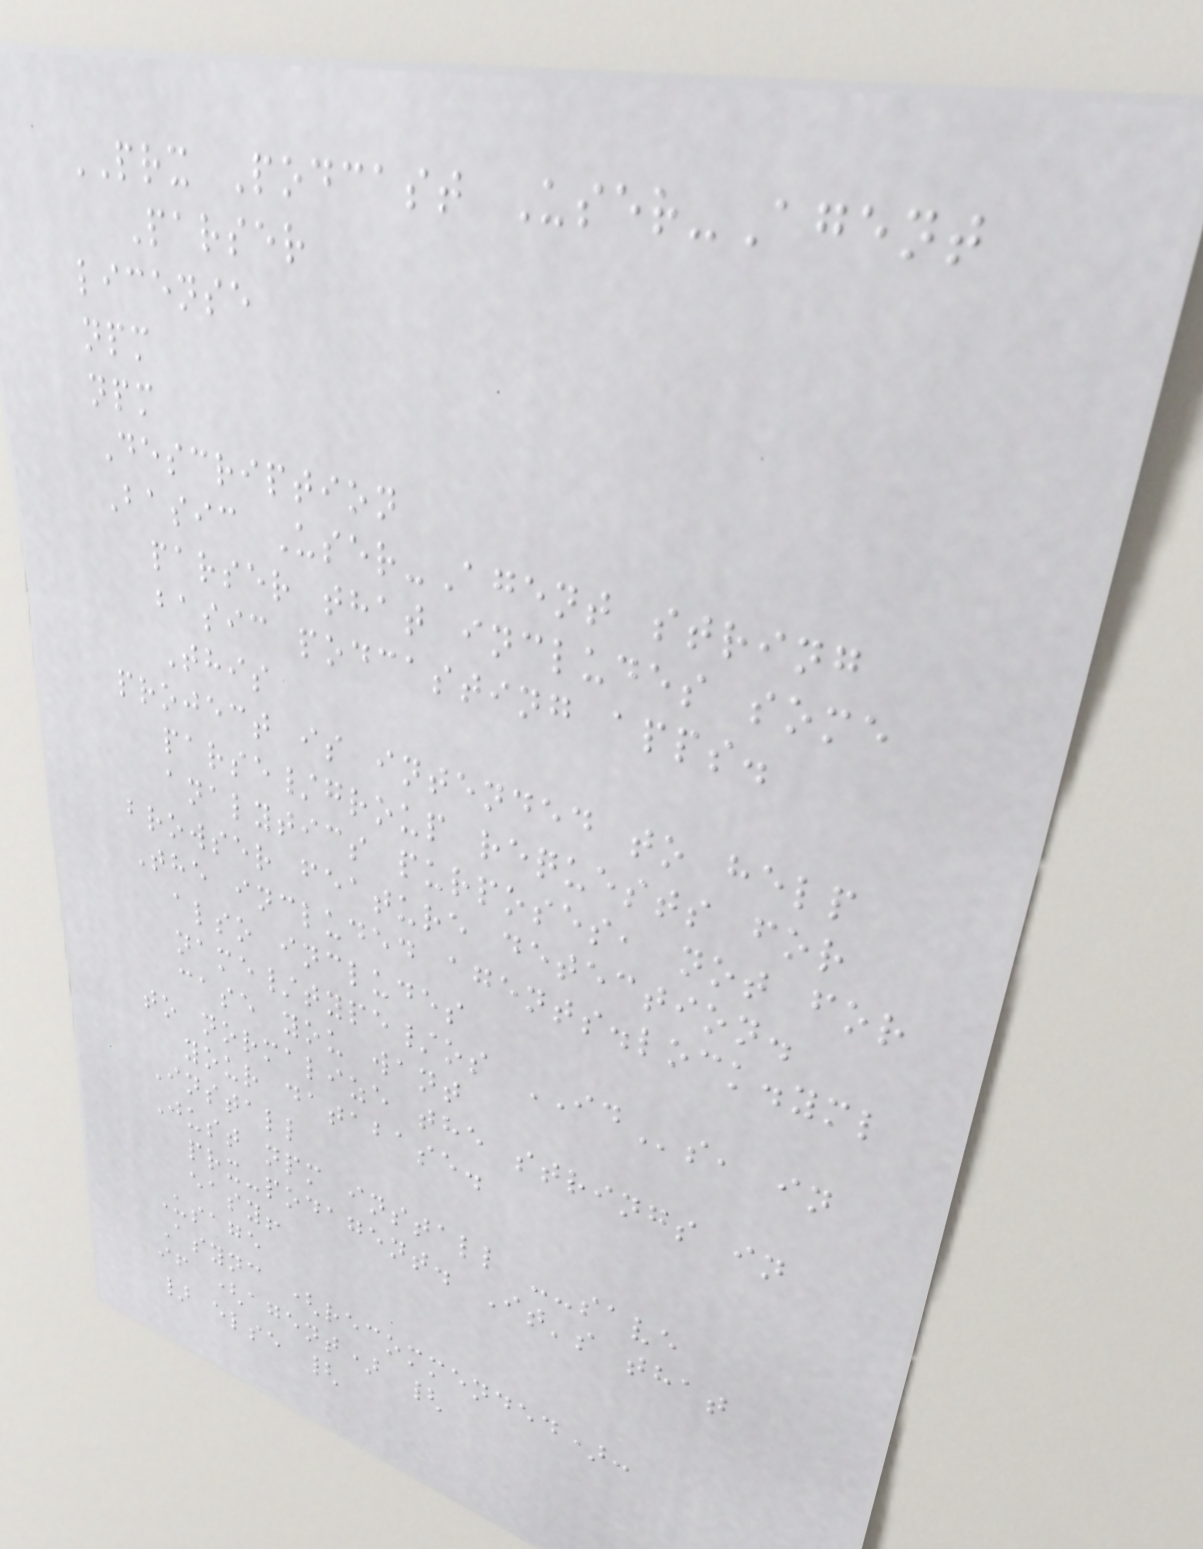PRX Podcast User-Agent
Parser
license
npm
npm
Description
Basic User-Agent string
parser that includes some
basic podcasting apps.
This
project is intended to help
parse/group requests for
analytics purposes, not for
browser feature detection.
The included agents.lock.yml
also includes
name/type/os IDs, in
case you want
to normalize the strings in
your database.
Install
Just npm install --save
prx-podagent. It's that
easy!
Usage
Async (recommended):
if (agent) {
} else {
